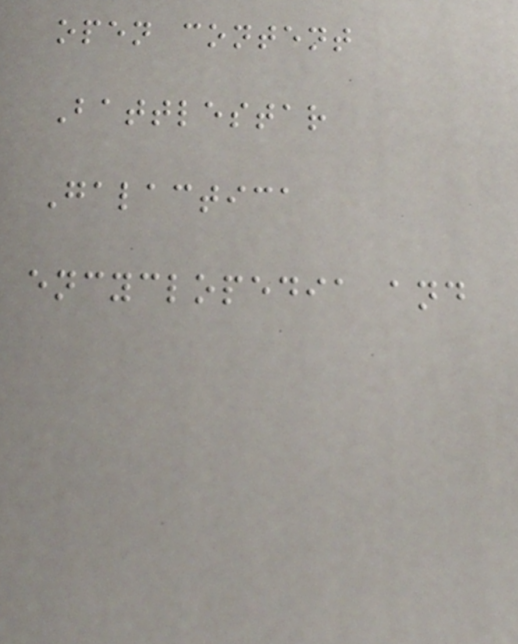open content
Battlestar
Galactica
encyclopedia and
